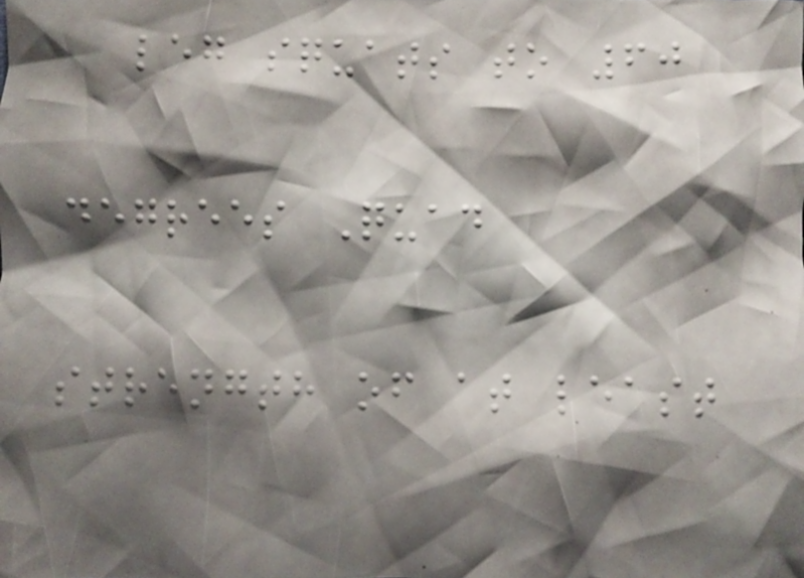leg squats to 60
degrees Quad
strength of at least
